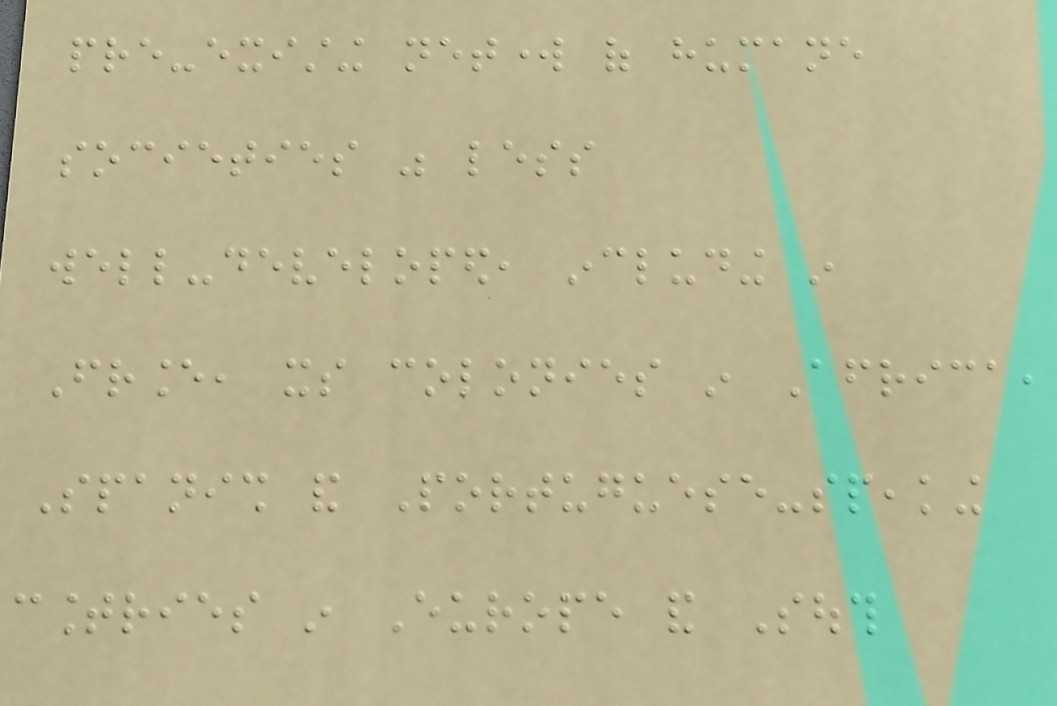pre-existing network of humane
societies was less
well-developed, including in
France, its colonies in Africa,
Spanish and Portuguese-speaking
countries in Europe and South
